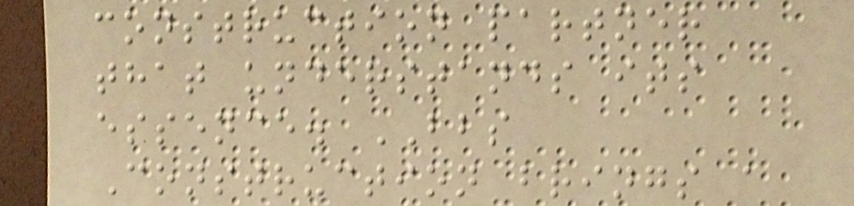construction partner
that understands its
essence. BBS
Construction brings a
